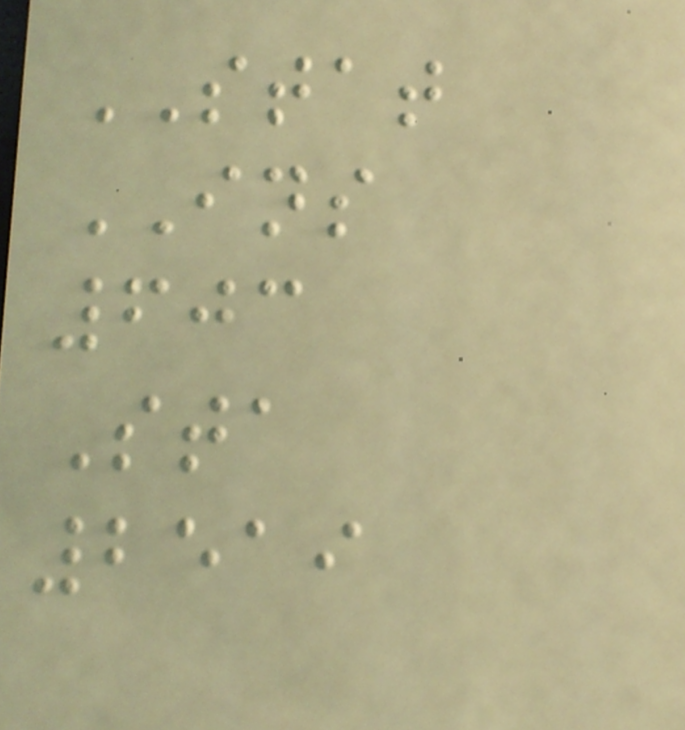STAT
INS
603
Sta
2519
